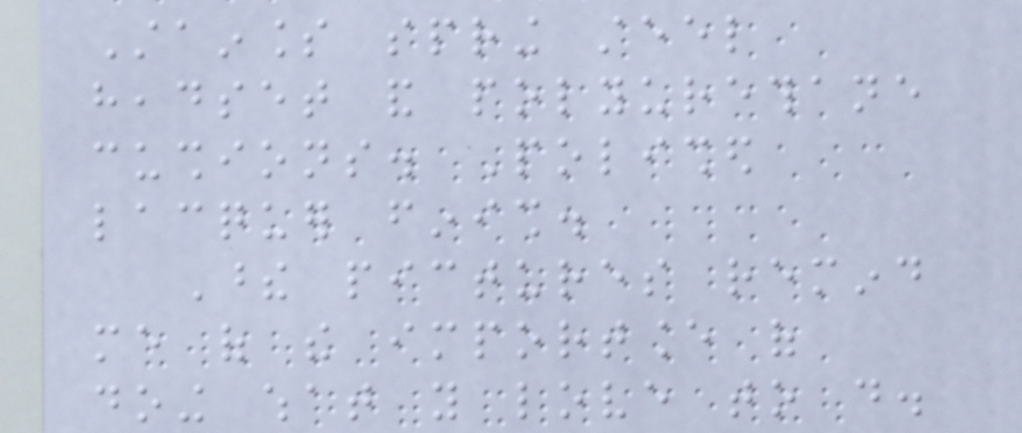Stainless spring steel
headset and polyurethane
cushions. Polished
lacquer finish.
These pictures remind
me of the importance of
doing what you love to do.
